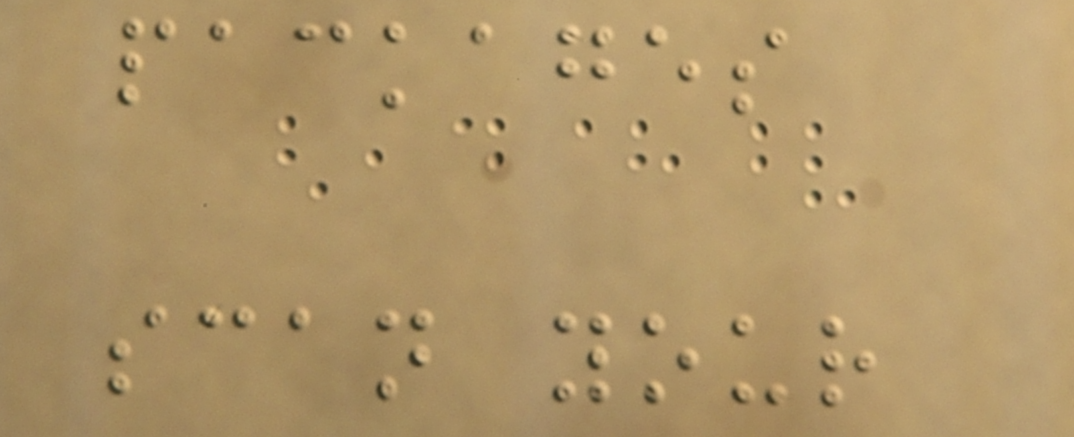packages
scan your
